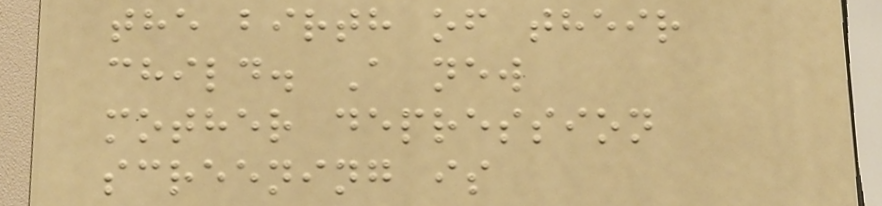the birth of their
child. A new
mother depression
screening is
